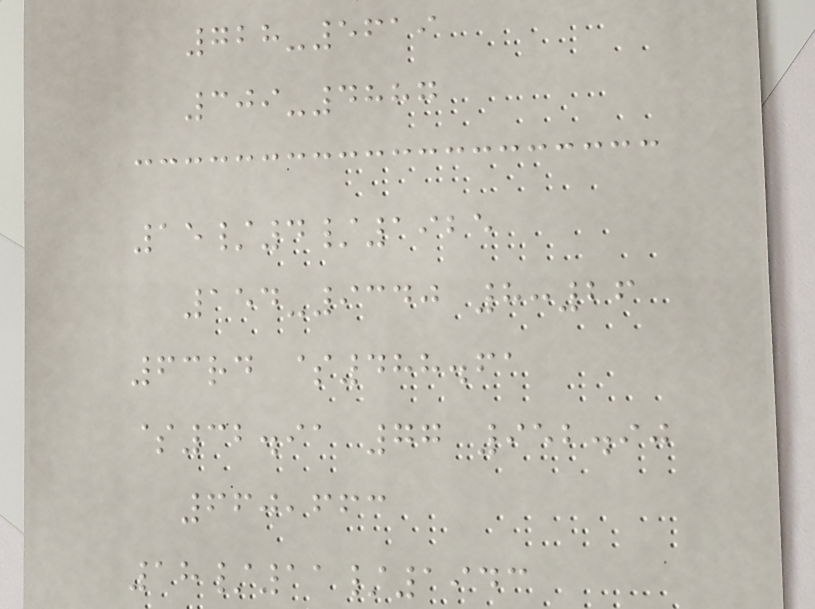728-5619
309-4887
15/4/1925
154-9340 8:26
63rd $488.61
$32.91 77 952.90
660,663
18/11/1943
